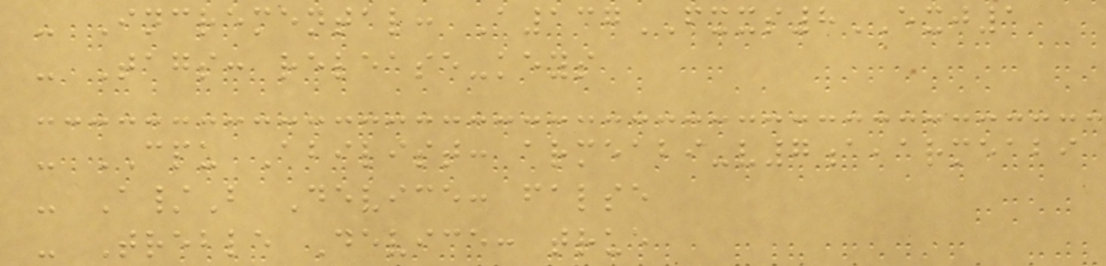- Incremental: A137FXXS8EXJ1
- Tags: release-keys
- CPU Abilist: armeabi-v7a,armeabi
- A/B Device: false
- Treble Device: true
